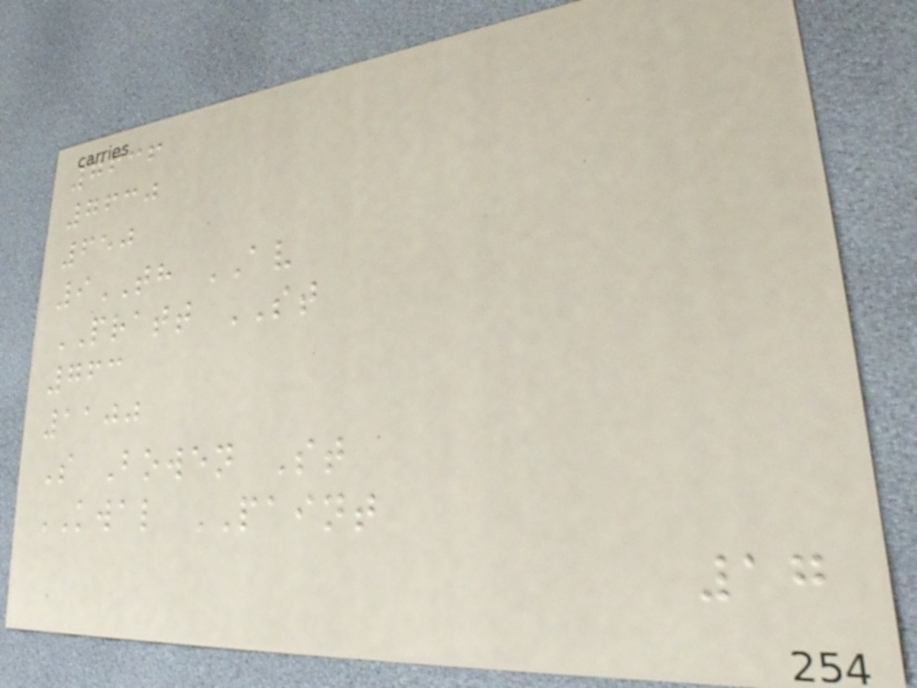7636
7630
650
9TH AV
PRATT ST
763
1100
S Bowen St
KWAL PAINT
17
